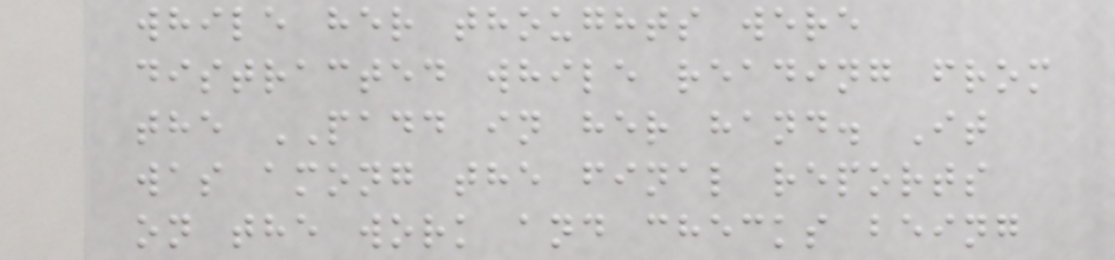while her thoughts were
distracted while reading from
the PADD in her hand. It
was among the final reports
on the work and checks being
